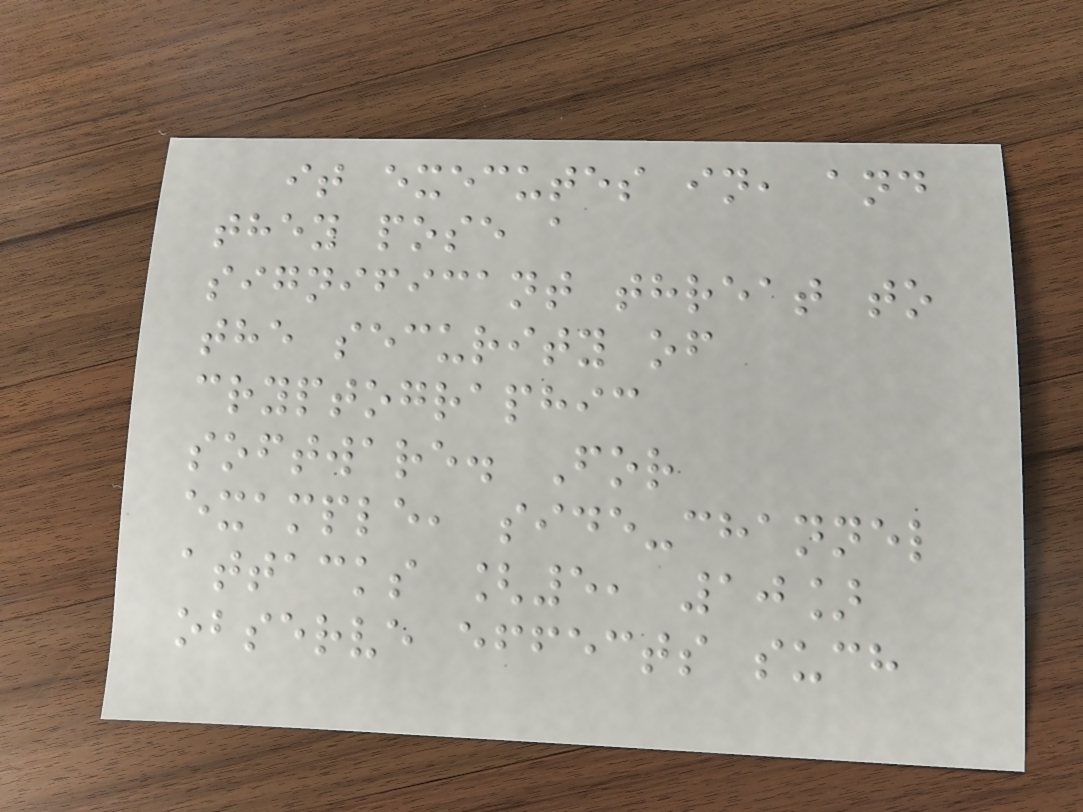it executes in, and
they pose a
significant threat to
the security of
cryptographic
software. For
example, side-channel
attacks [5, 10]
observe effects such
